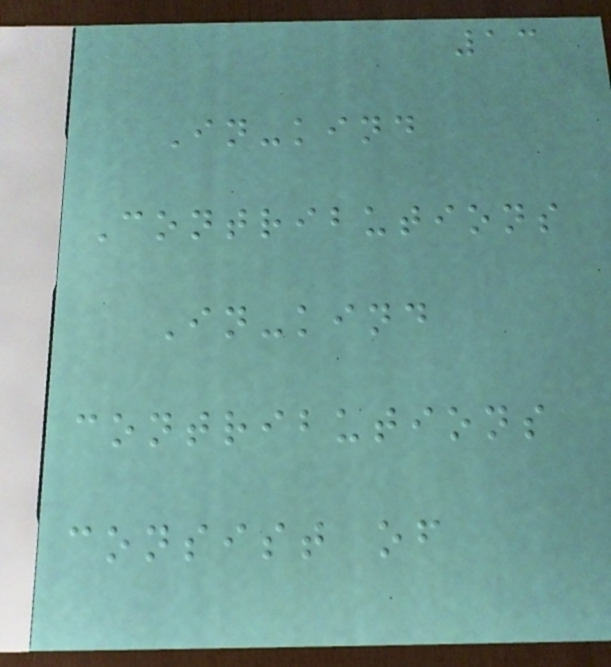13
In-kind
Contributions
In-kind
contributions
consist of
